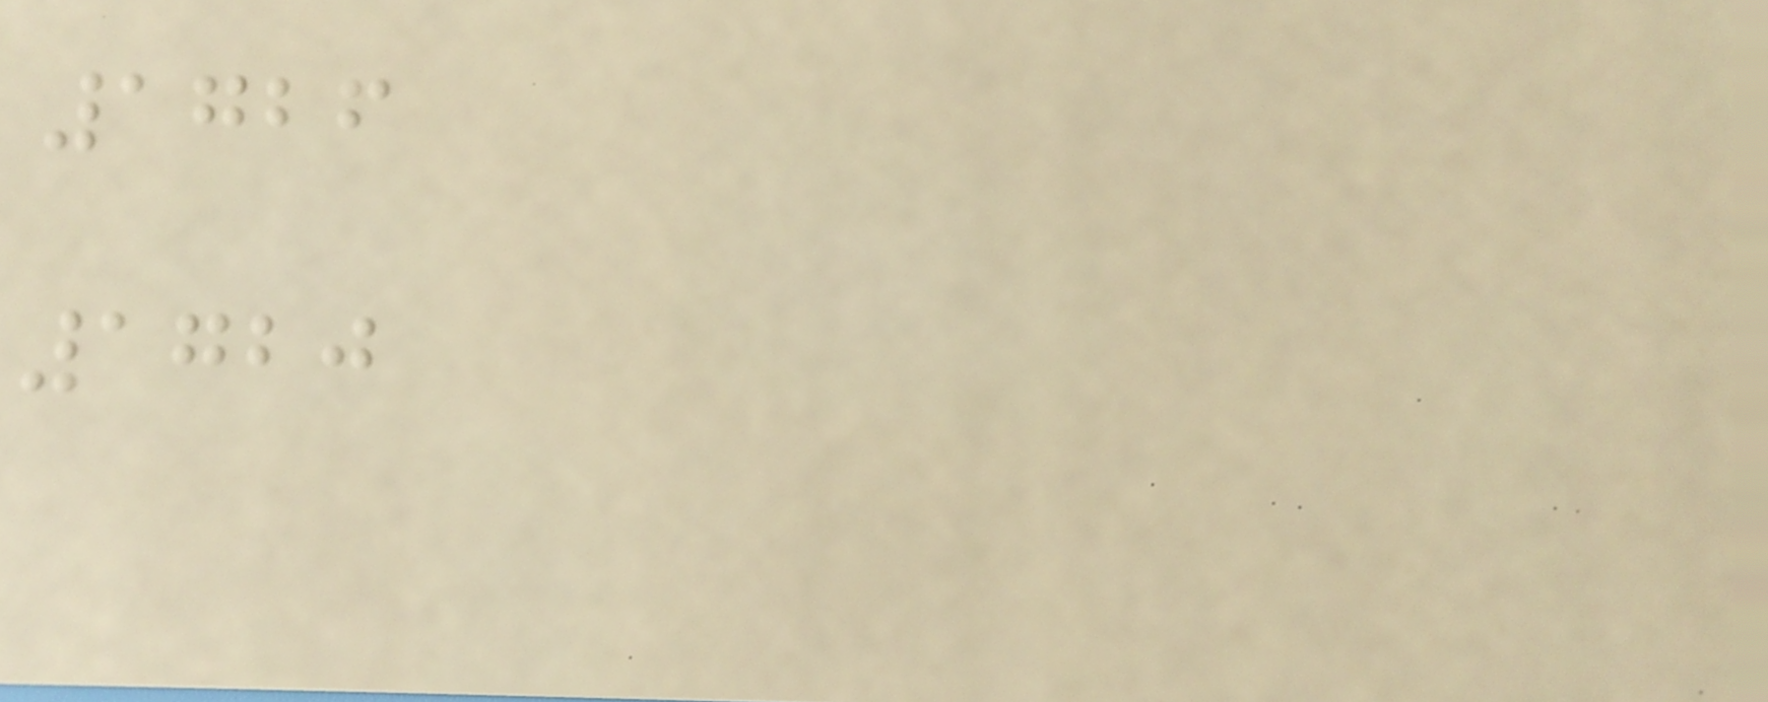1726
1720
